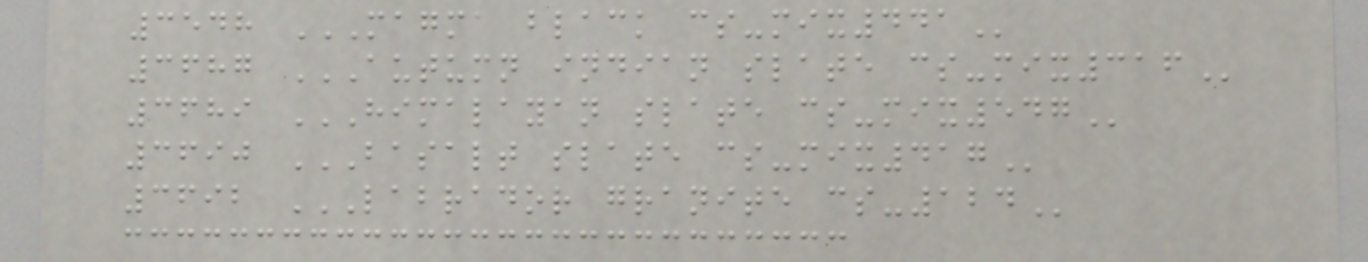3548 MAGMA BLACK CS-MIX441
3687 AUTUMN INDIAN SLATE CS-MIX316
3689 HIMALAYAN SLATE CS-MIX547
3690 BASALT SLATE CS-MIX417
3692 LABRADOR GRANITE CS-124
